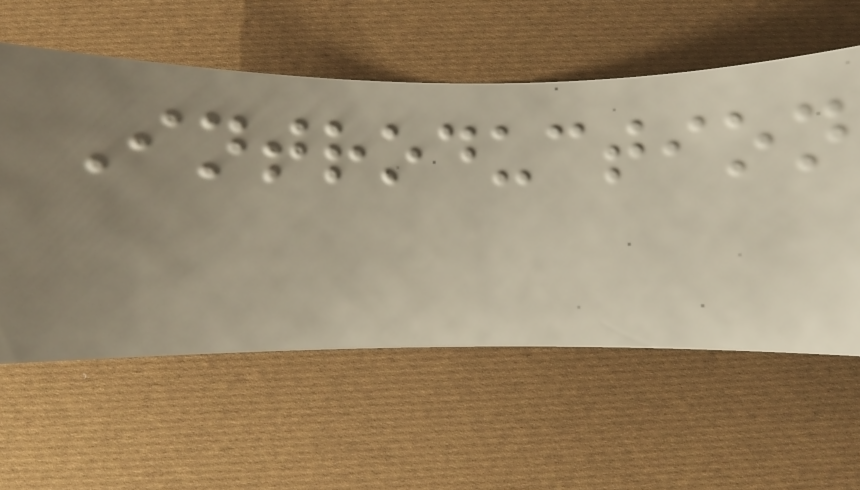Introduction
